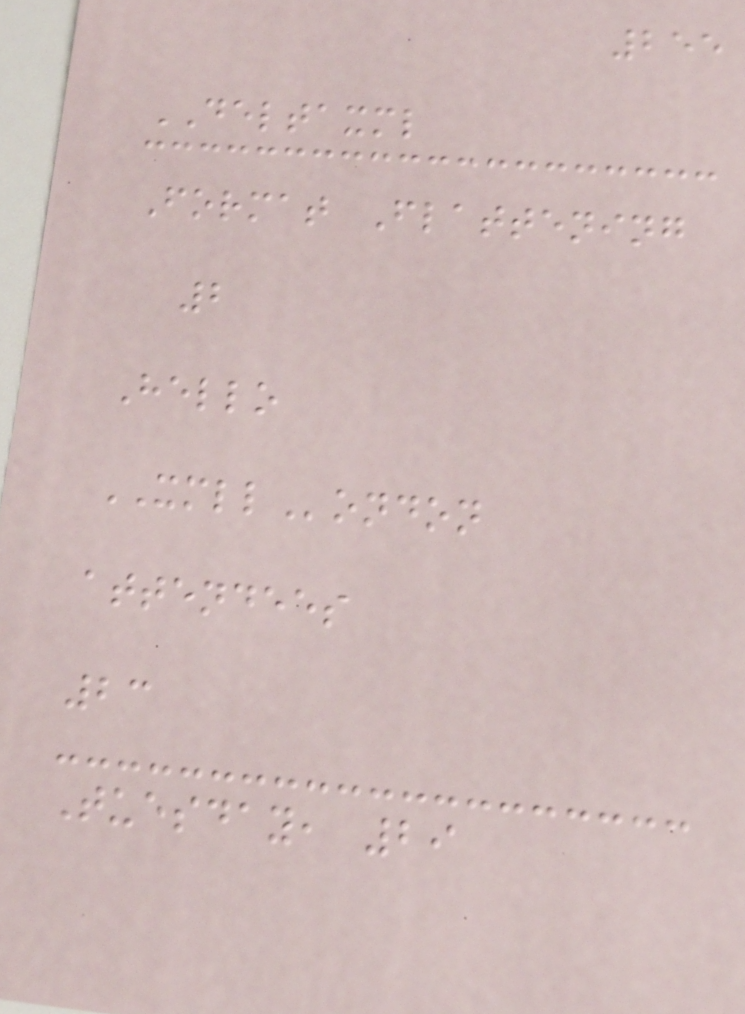255
DELTAXML
Format Flattening
2
Hello
XMLLondon
attendees
23
Tuesday, 29
